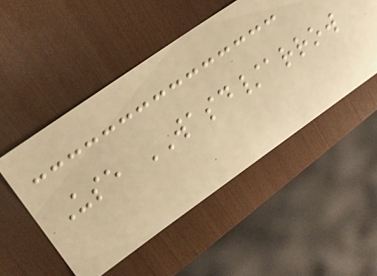Use WASD/arrow
